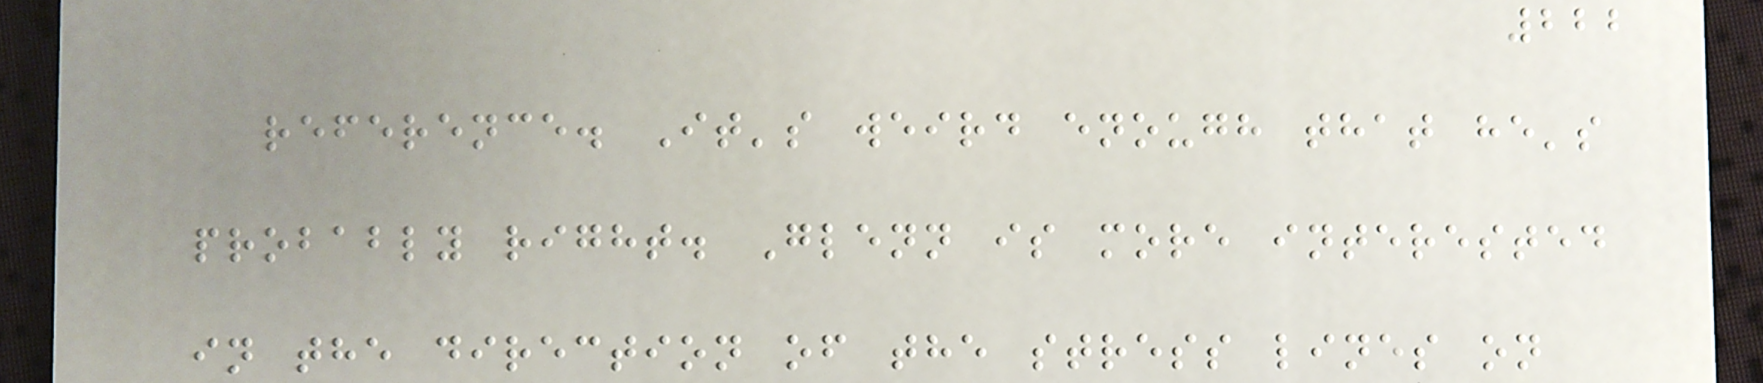222
reference. It's weird enough that he's
probably right. Glenn is more interested
in the direction of the stress lines on
